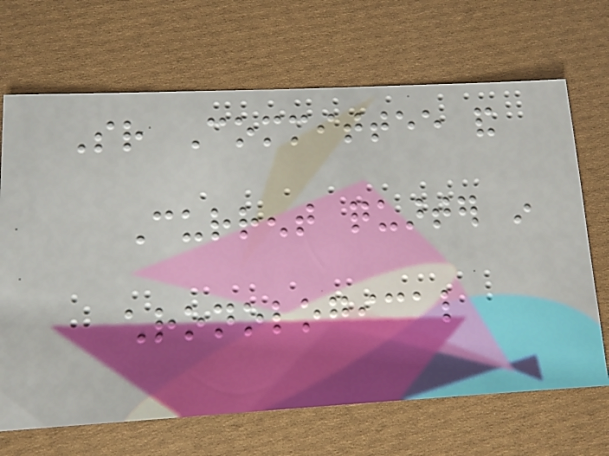Sr Committee and
Current quarter in
chronological
